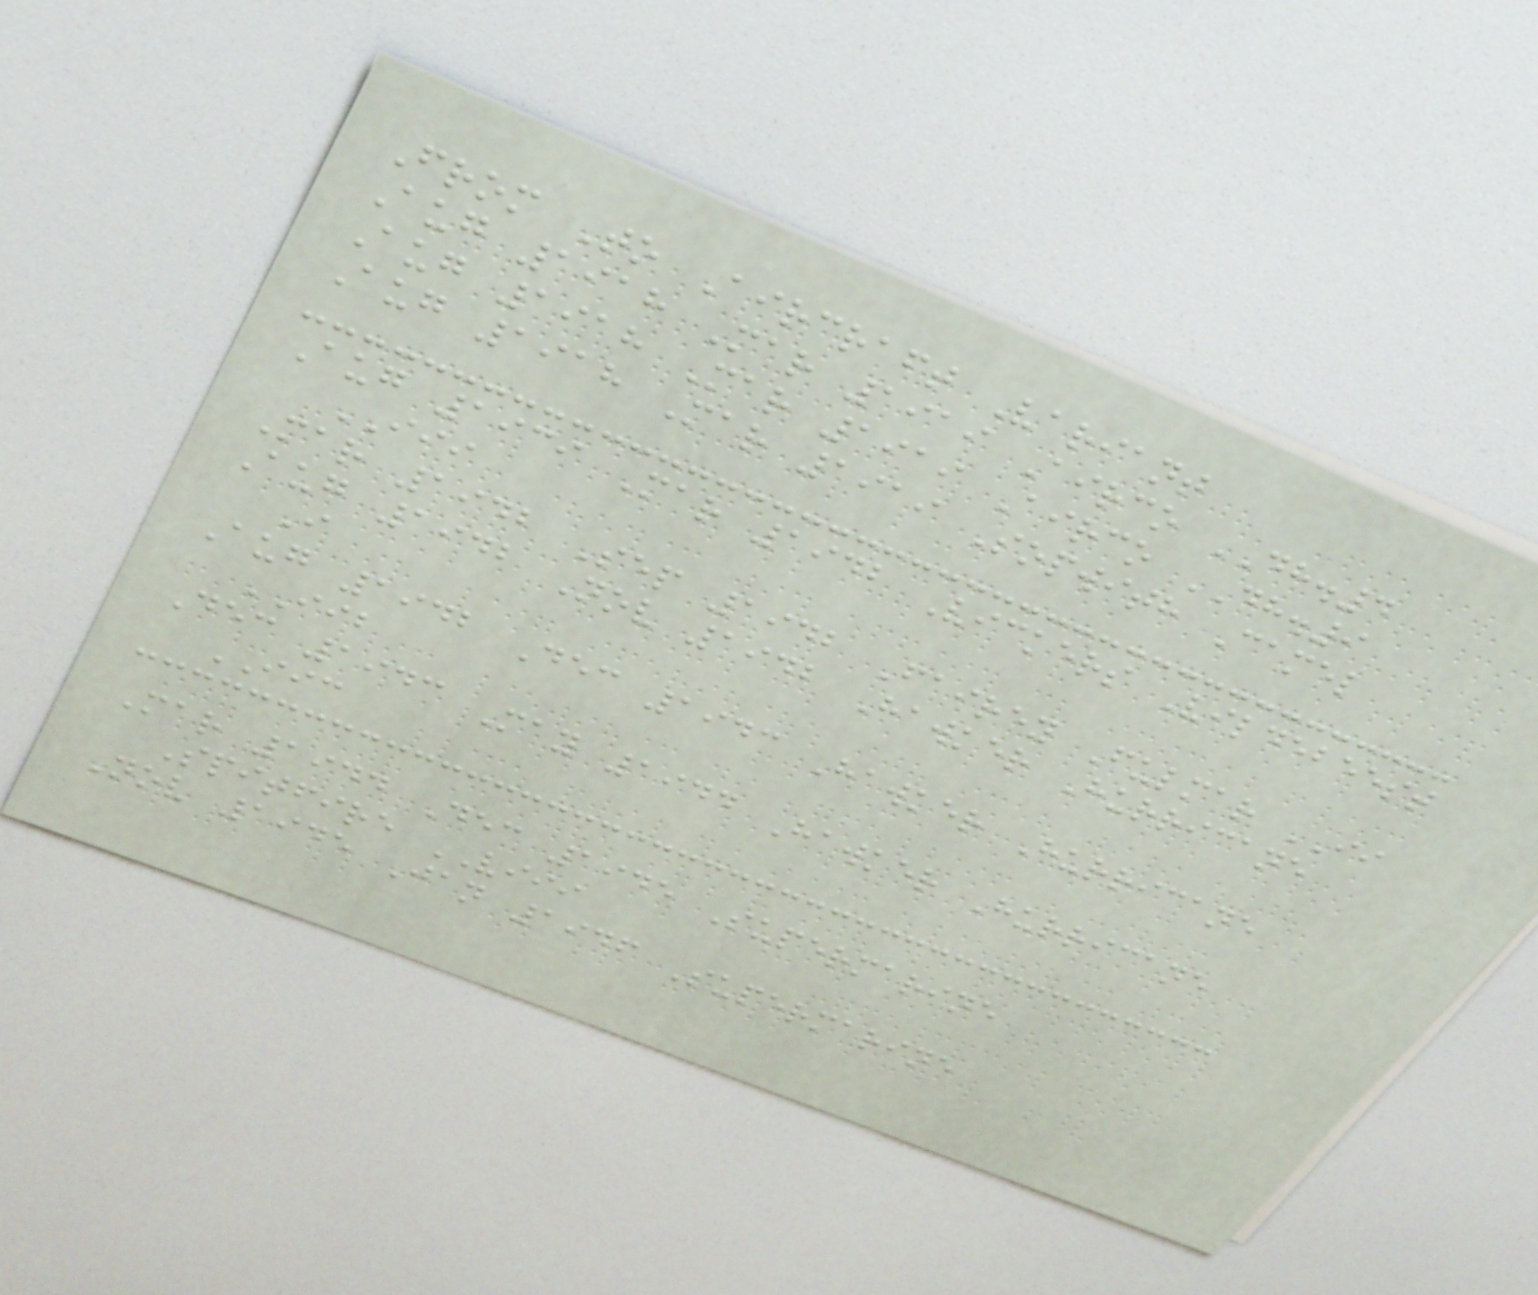From To Aircraft Variant
Aug 1918 Mar 1919 Airco DH.4
Aug 1918 Mar 1919 Airco DH.9
Aug 1918 Mar 1919 Sopwith Camel
Aug 1939 Mar 1942 Vickers Vildebeest
III
Mar 1942 Sep 1942 Fairey Fulmar II
Aug 1942 Nov 1942 Hawker Hurricane
I
Aug 1942 Dec 1943 Hawker Hurricane
IIB
Dec 1943 May 1944 Hawker Hurricane
IIC
Mar 1944 Dec 1945 Supermarine
Spitfire VIII
Nov 1945 Jan 1946 Supermarine
